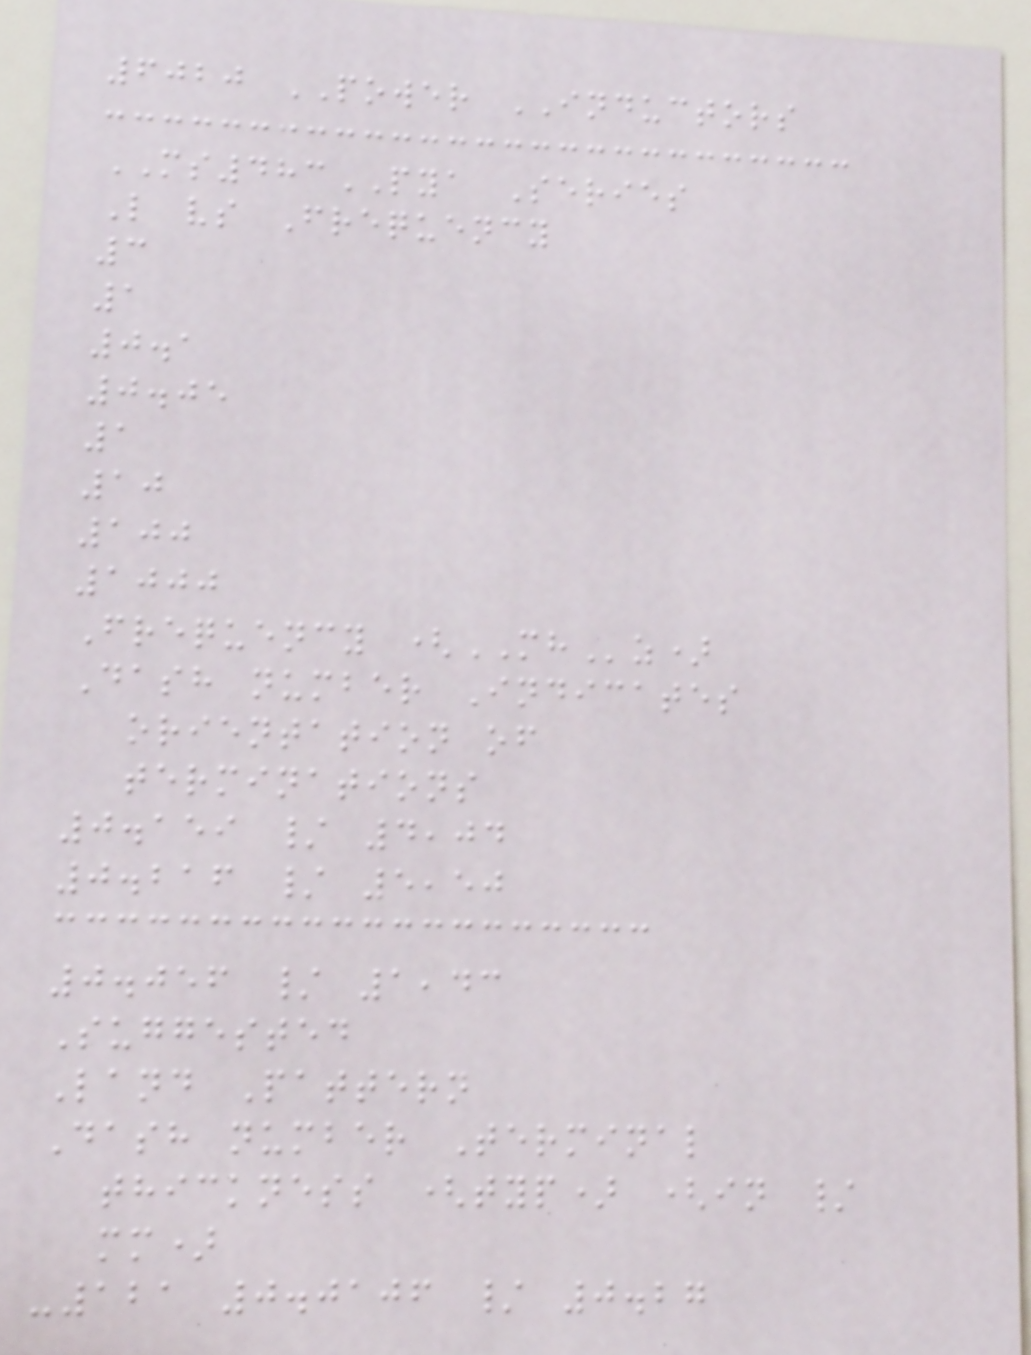6020 POWER INDUCTORS
MS483PYA Series
L vs Frequency
3
1
0.1
0.05
1
10
100
1000
Frequency (MHz)
Dash number Indicates
orientation of
terminations
0.159 / 4,04
0.216 / 5,50
0.056 / 1,43
Suggested
Land Pattern
Dash number Terminal
thickness (typ) (in /
mm)
-121 0.0106 / 0.27
